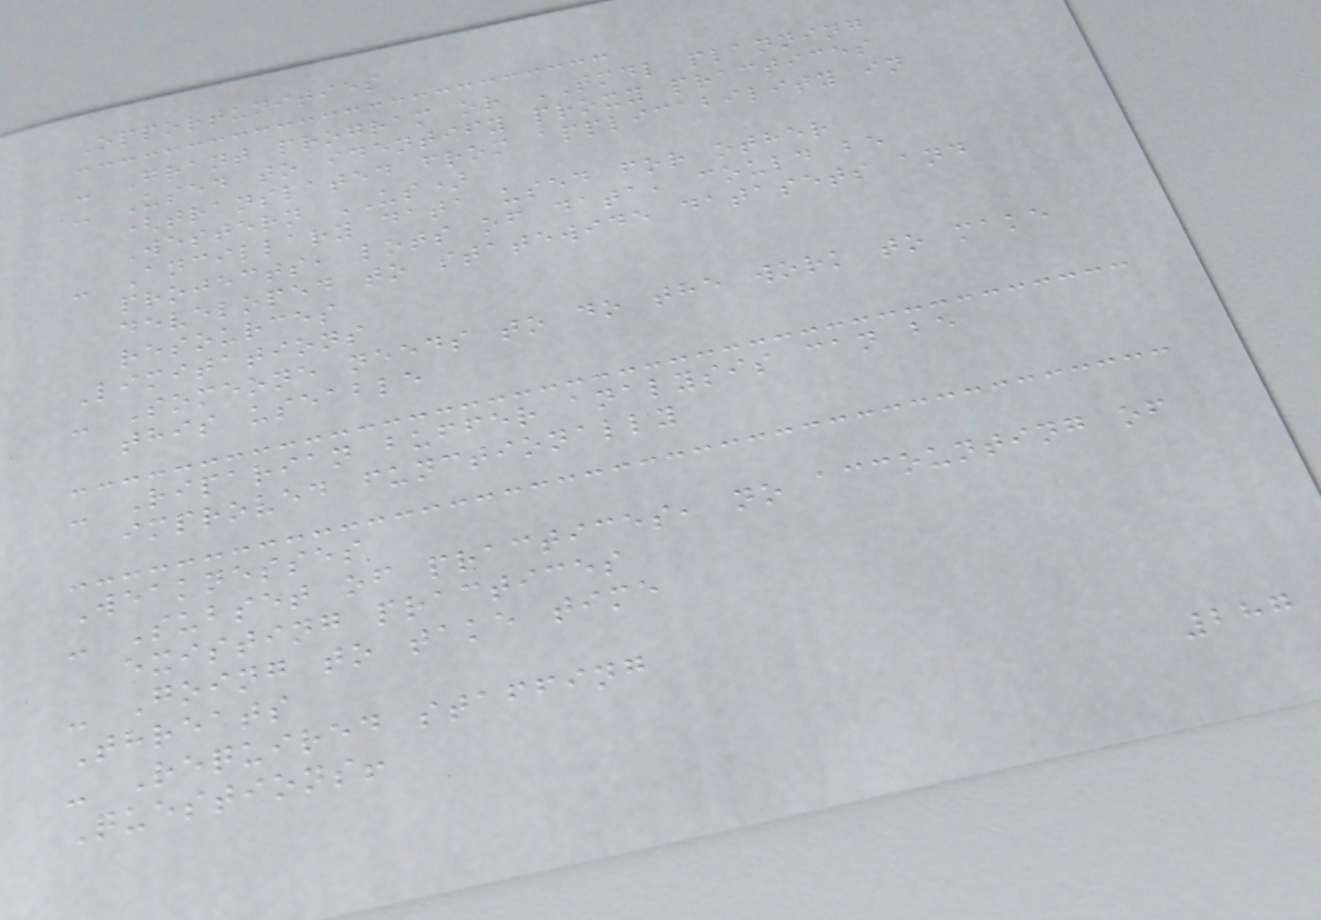Opportunities
- Grant program or TMDL planning
- Used to identify proxy practices
(translated from applicability in
Western US)
- Ancillary data used for other
projects, lots of data, could be
developed to statewide datasets and
resources
Limitations
- Someone needs to do the work to make
this useable
- Riparian buffer analysis can be
improved functionally
Weaknesses
- Subset of practices, no accounting of
existing practices
- Going to take time
Threats
- Required staffing
Questions!
287
